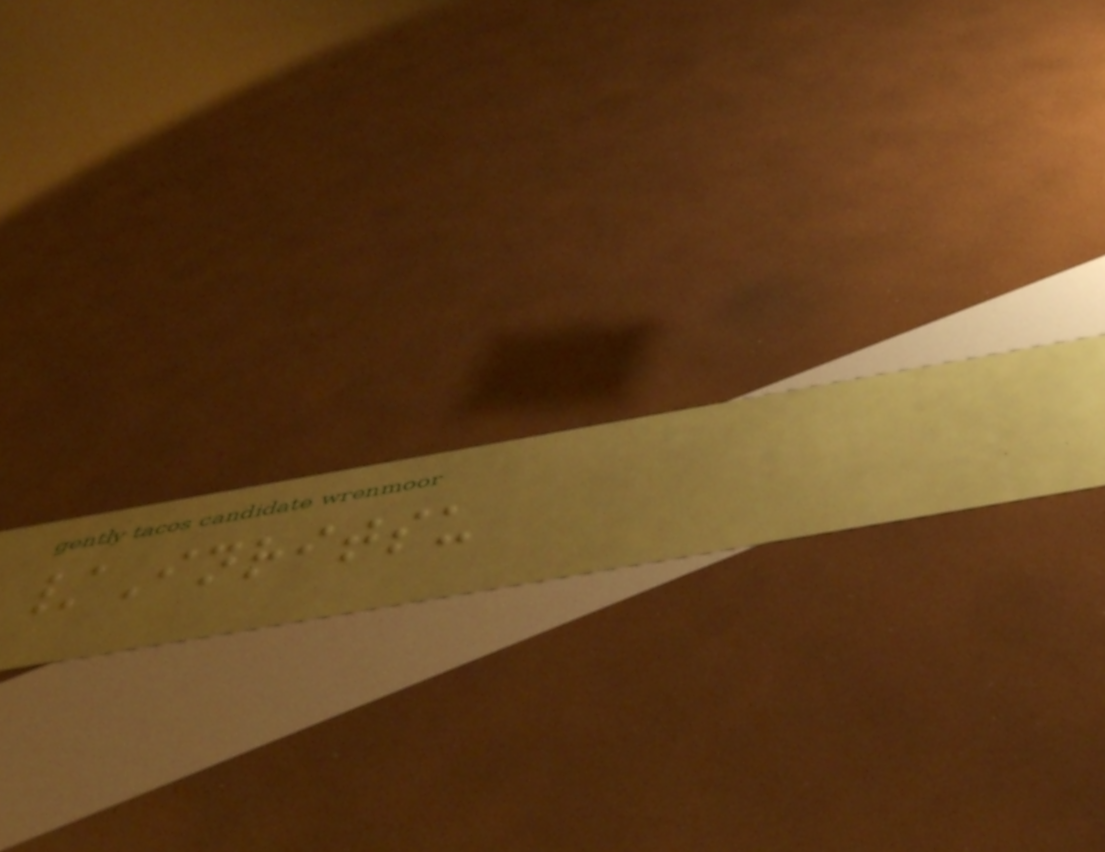/Inritsu
